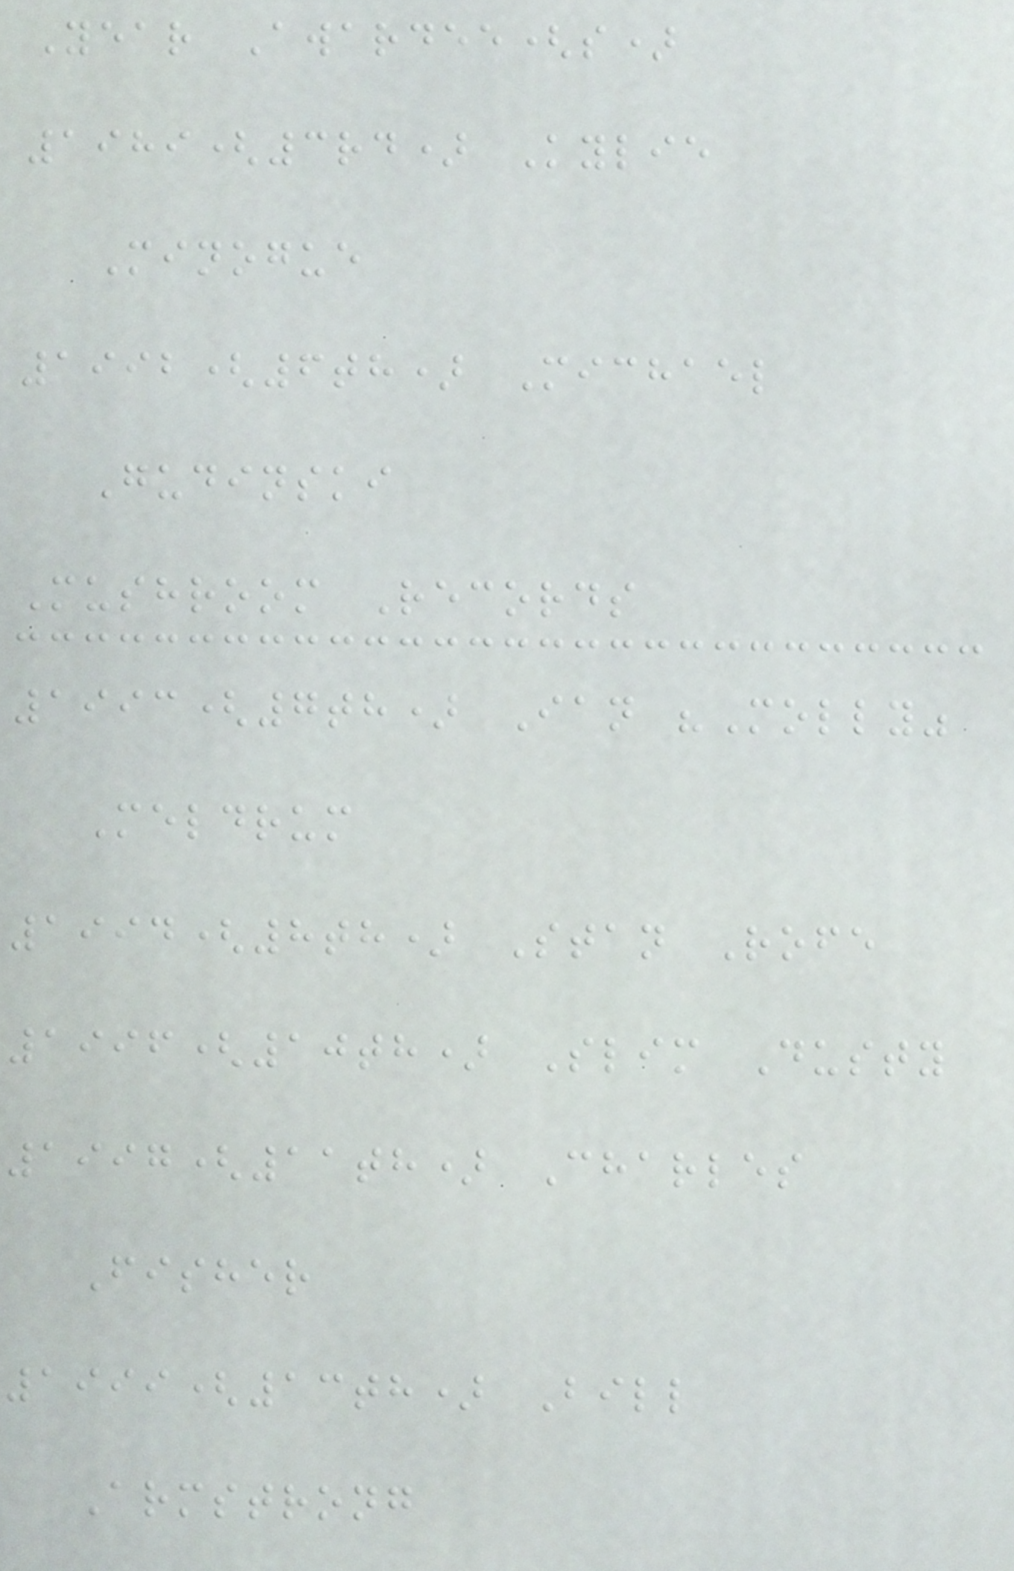Year Awardee(s)
1989(3rd) Kylie
Minogue
1992(6th) Michael
Gudinski
Mushroom Records
1993(7th) Ian "Molly"
Meldrum
1994(8th) Stan Rofe
1996(10th) Slim Dusty
1997(11th) Charles
Fisher
1999(13th) Bill
Armstrong
